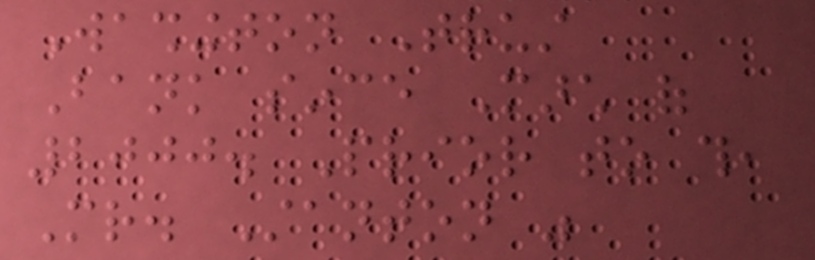Washington Trust
Bank since March of
2000. Prior to this,
Mr. Stanton was
